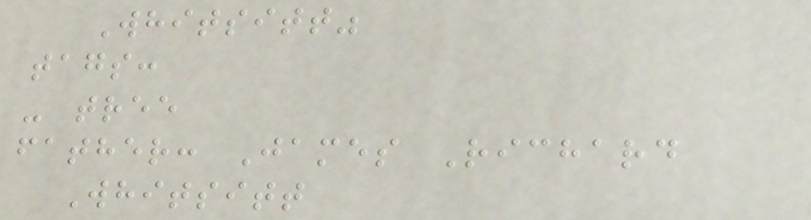Whitsitt"
tags:
- tree
father: James Richard
Whitsitt
